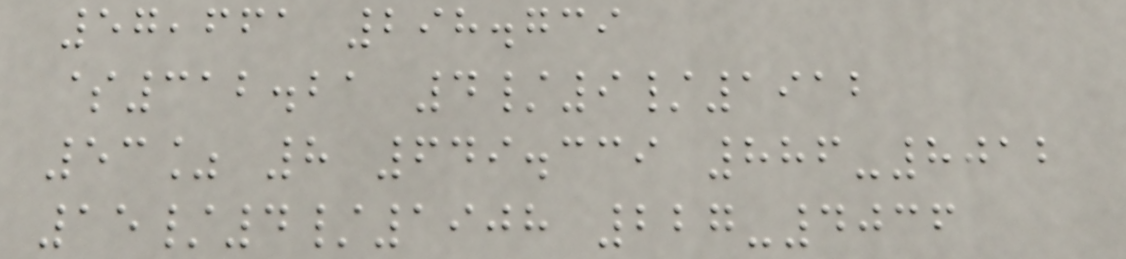57,661 298.739
$312.21 4/9/1912
53% 8 649.339 886-8012
15/4/1908 227-4036
